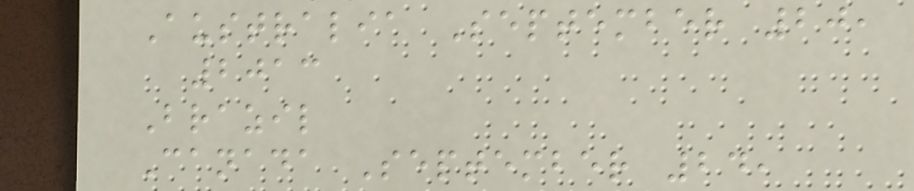Australia September 20,
2013
Brazil
Canada September 24,
